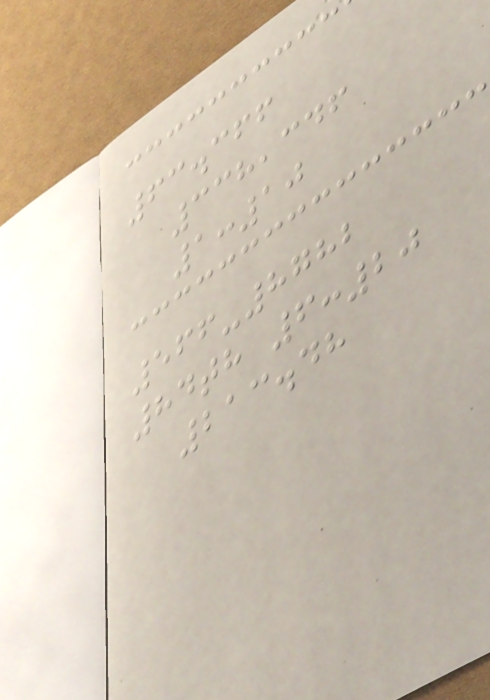63.366
338,346
1:10
566-8782
84th 6:20
213.48
